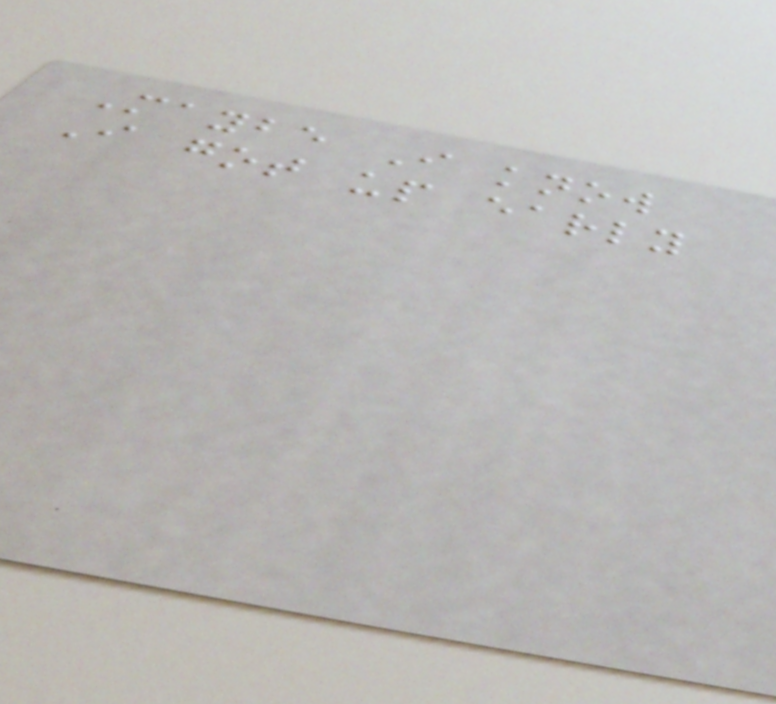Maybe I know
I got up early
